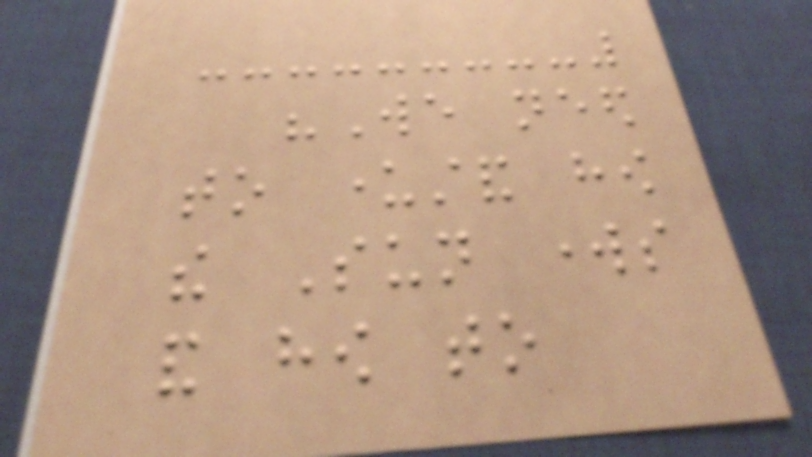"We need
to understand how
the Sun works
and how to
